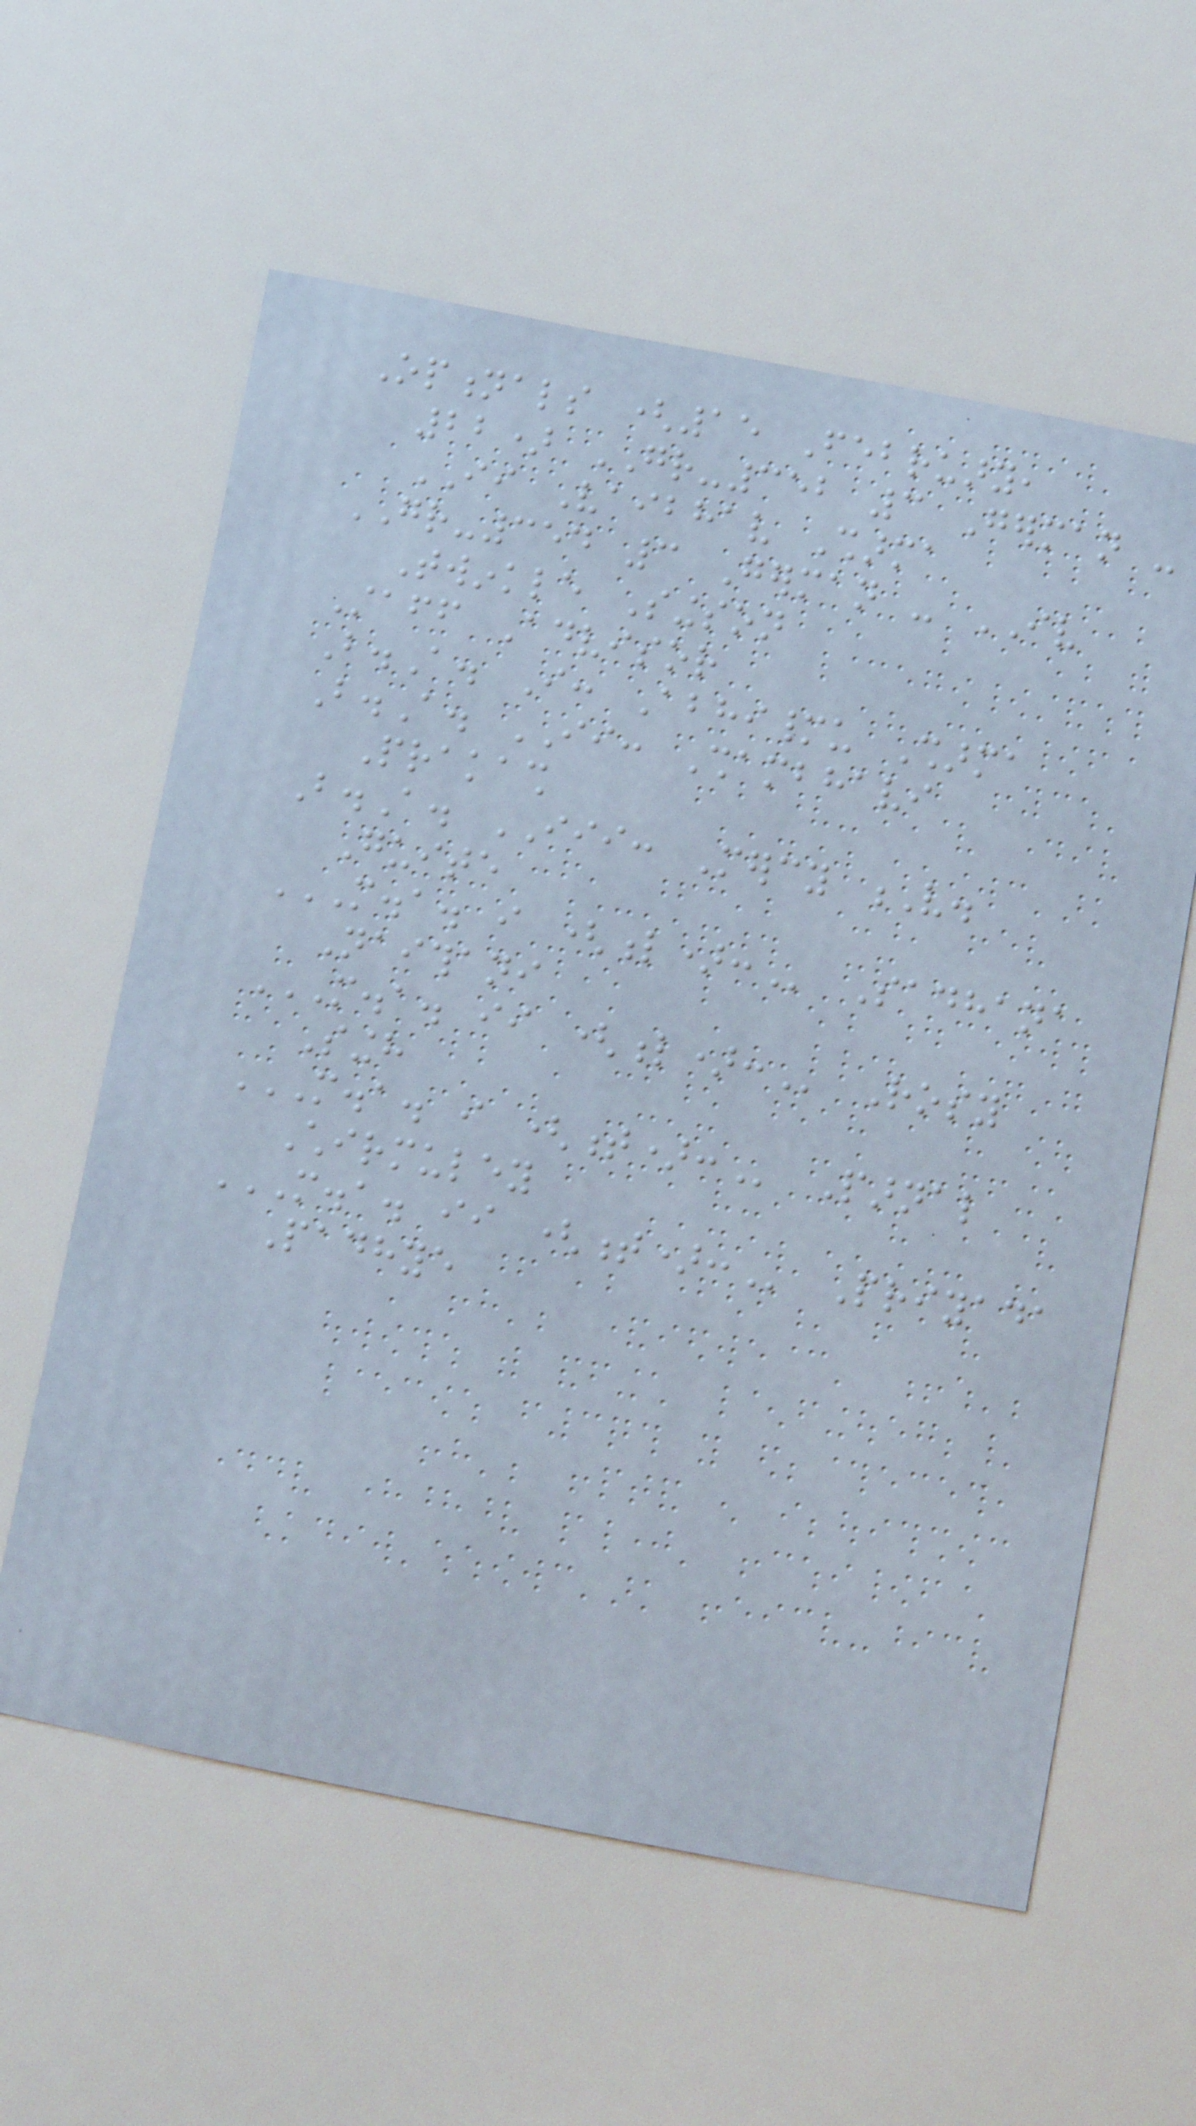Optionals (15 February,
22) GR-352 3 German -
II Vaibhav Sharma
GR-354 3 German - IV
Twinkle Singson
Staff Advisor
B.A. I: Abhimanyu Sharma
B.A. II: Shambhavi
Prakash
B.A. III: Mercy V.
Guite
M.A. I (L): Sadhana
Naithani
M.A. II (L): Rosy
Singh
M.A. I (T): Parnal
Chirmuley
M.A. II (T): Priyada
Padhye
